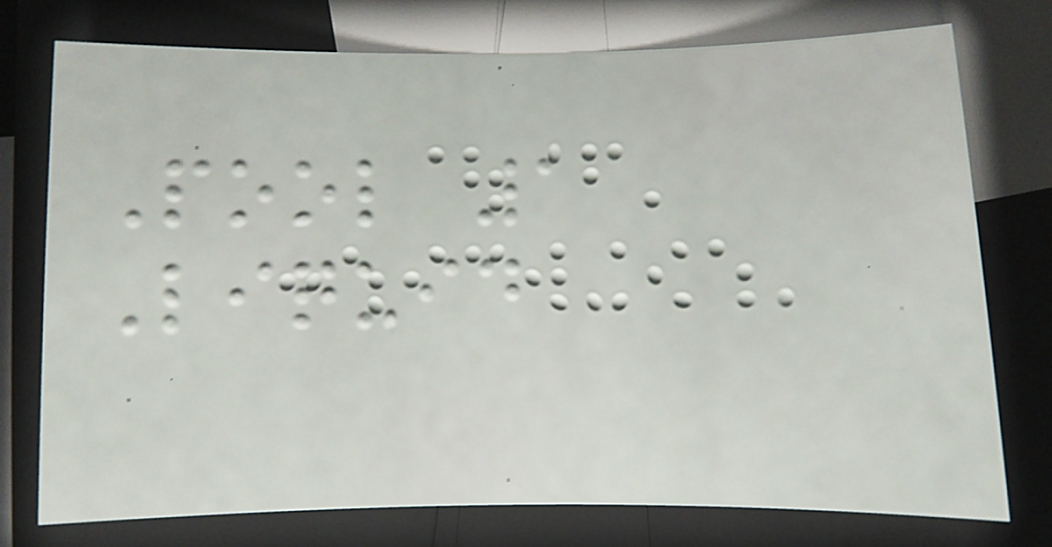Pool 1
Liquid
